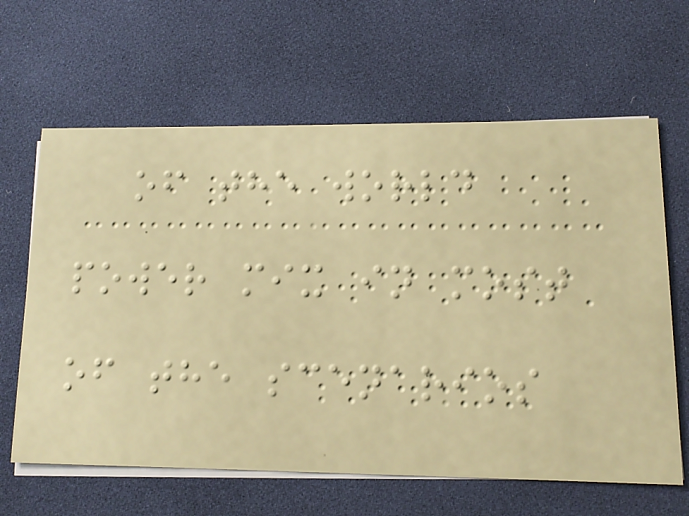of the world
power mix in most
of the scenarios
